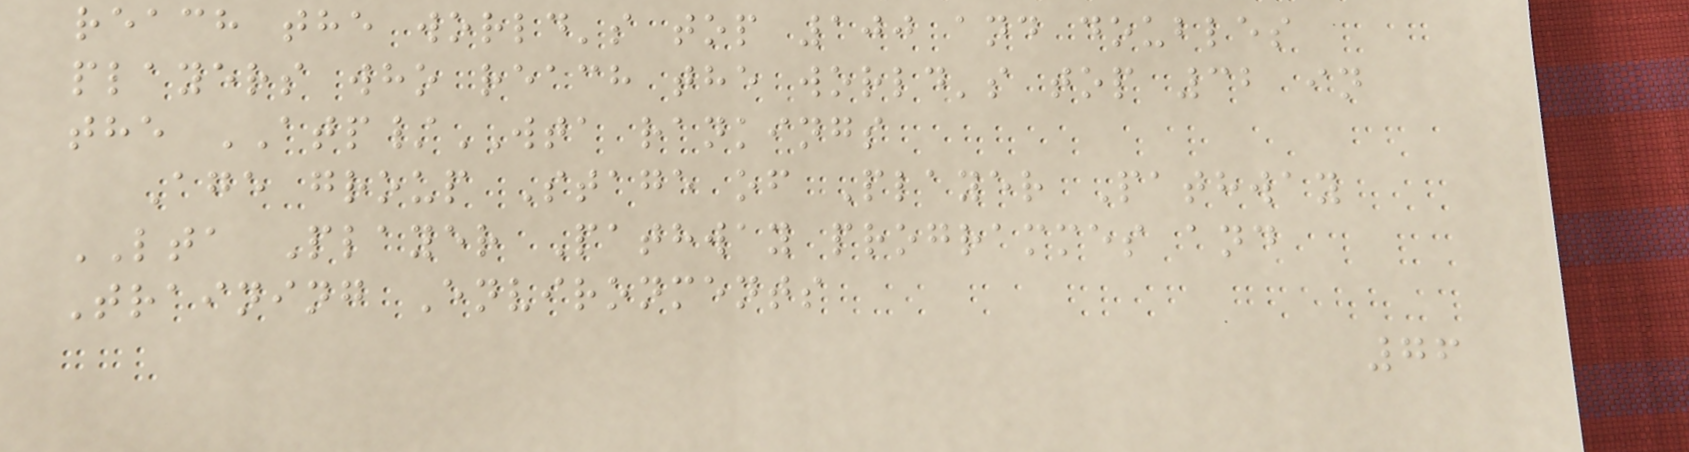reach the world's top 100 and doubles
players who reach the world's top 32 in
the ATP/WTA rankings
Age group Stage of Player Pathway
LTA Player Pathway programmes and
Training Environments
76
